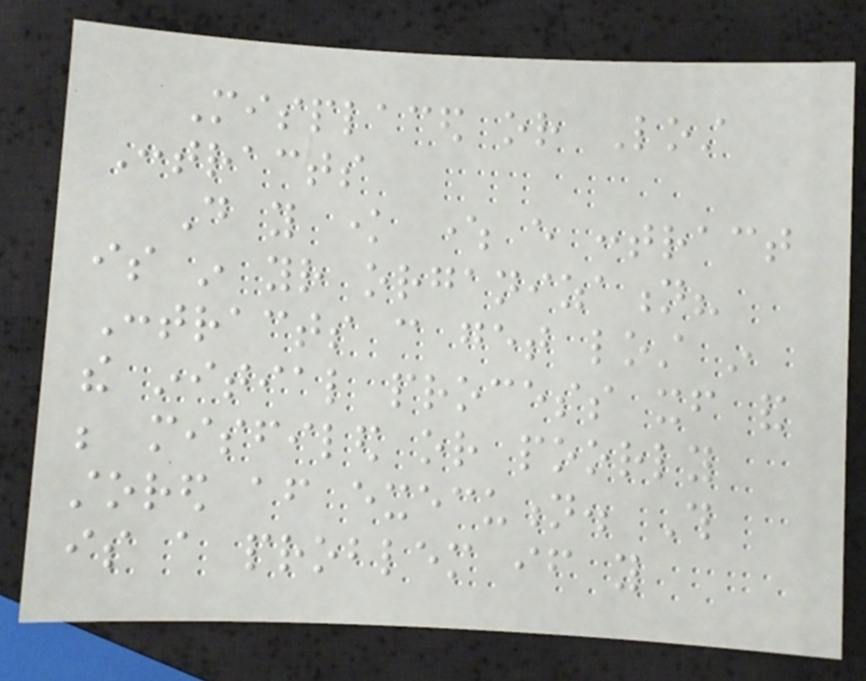Misplaced or Lost
Contracts
Do you know where every contract
is in your organization?
Contracts can get lost in
the initial process itself and
be misfiled or poorly
stored after execution. This
is a problem if you
